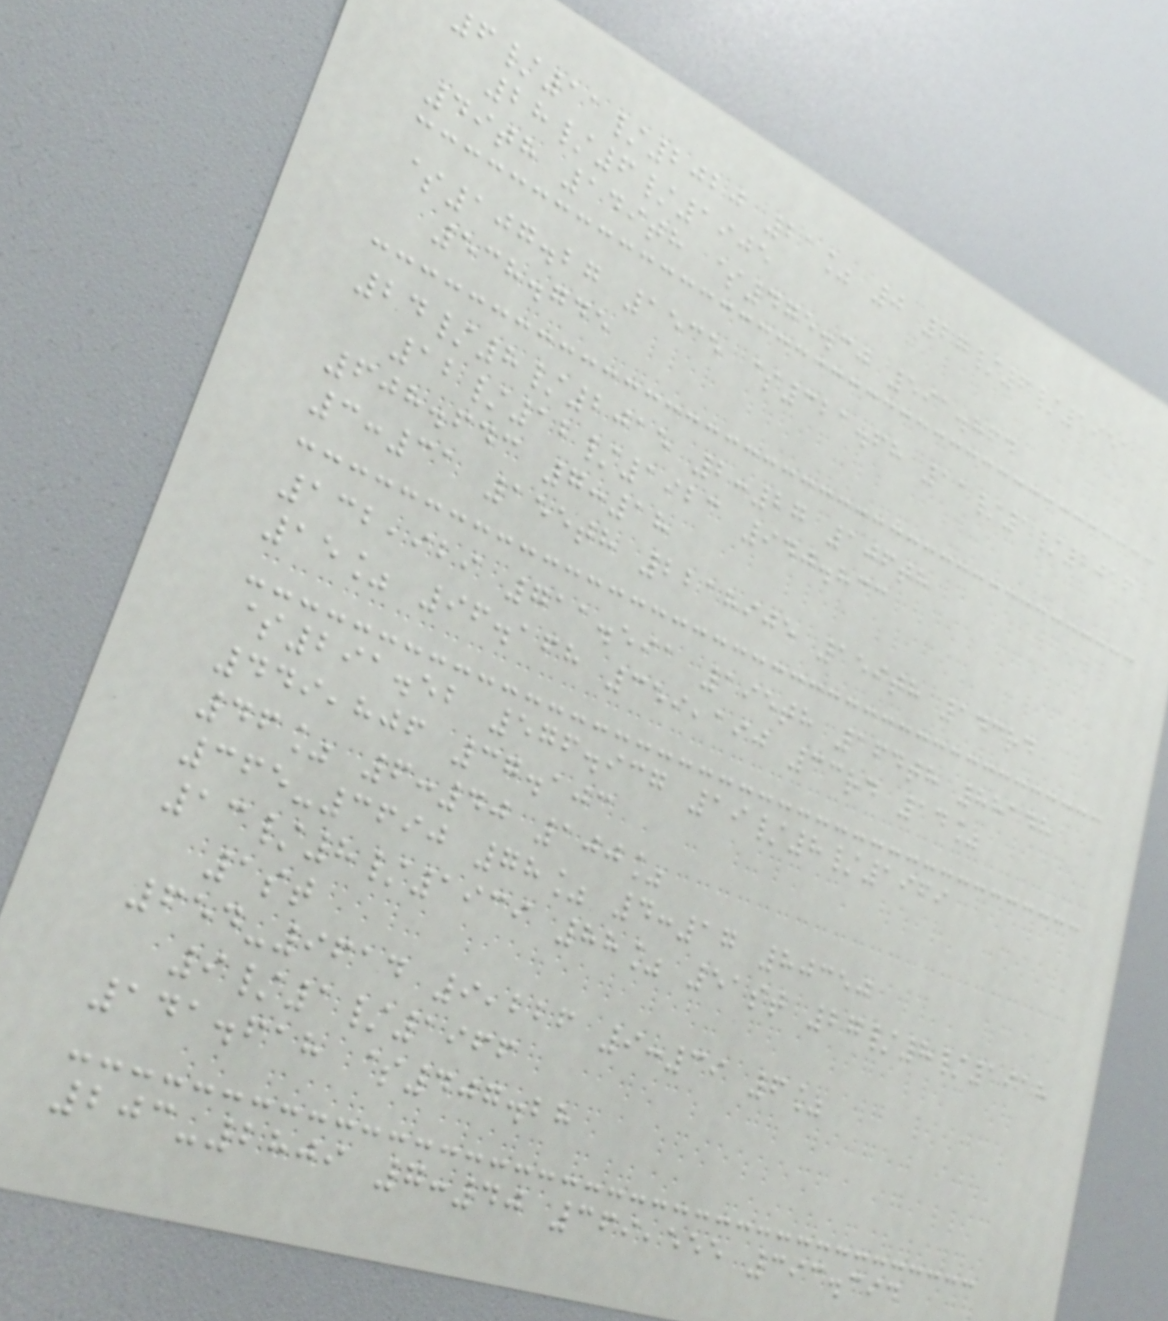6/11/2020 21% 0 27/6/1951
28/6/1905
49th 149th $475.30 591.864
$107.27 1535 $321.68 11/1/2016
538.745
24/8/2015 2:27 106th
12/12/1923 940.833
608.643 7:18
3:31 155th 2218905 159th 143rd
132,929 711.591 195th 164th 88148
15% 96.168 359,190 33rd 14%
$291.52 576.937 19/8/1969
449,806 37.103
46% 6:40 100%
365-3690 78% 4:17 80350
13/8/1939 88% 51st 27/8/1918
1st
654-9614 9,226 9:39 6%
9/1/1966
141.618 $407.28
203-2809 7:40 369,555 393.394
